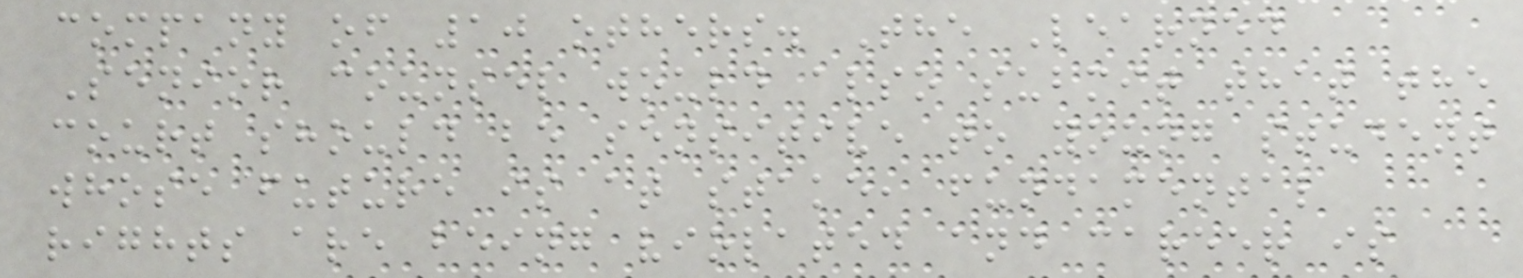company of 10 others. The Learned
Senior counsel would also submit that the
court should be sensitive to young student
whose future is at stake, fundamental
rights are being violated and career is
